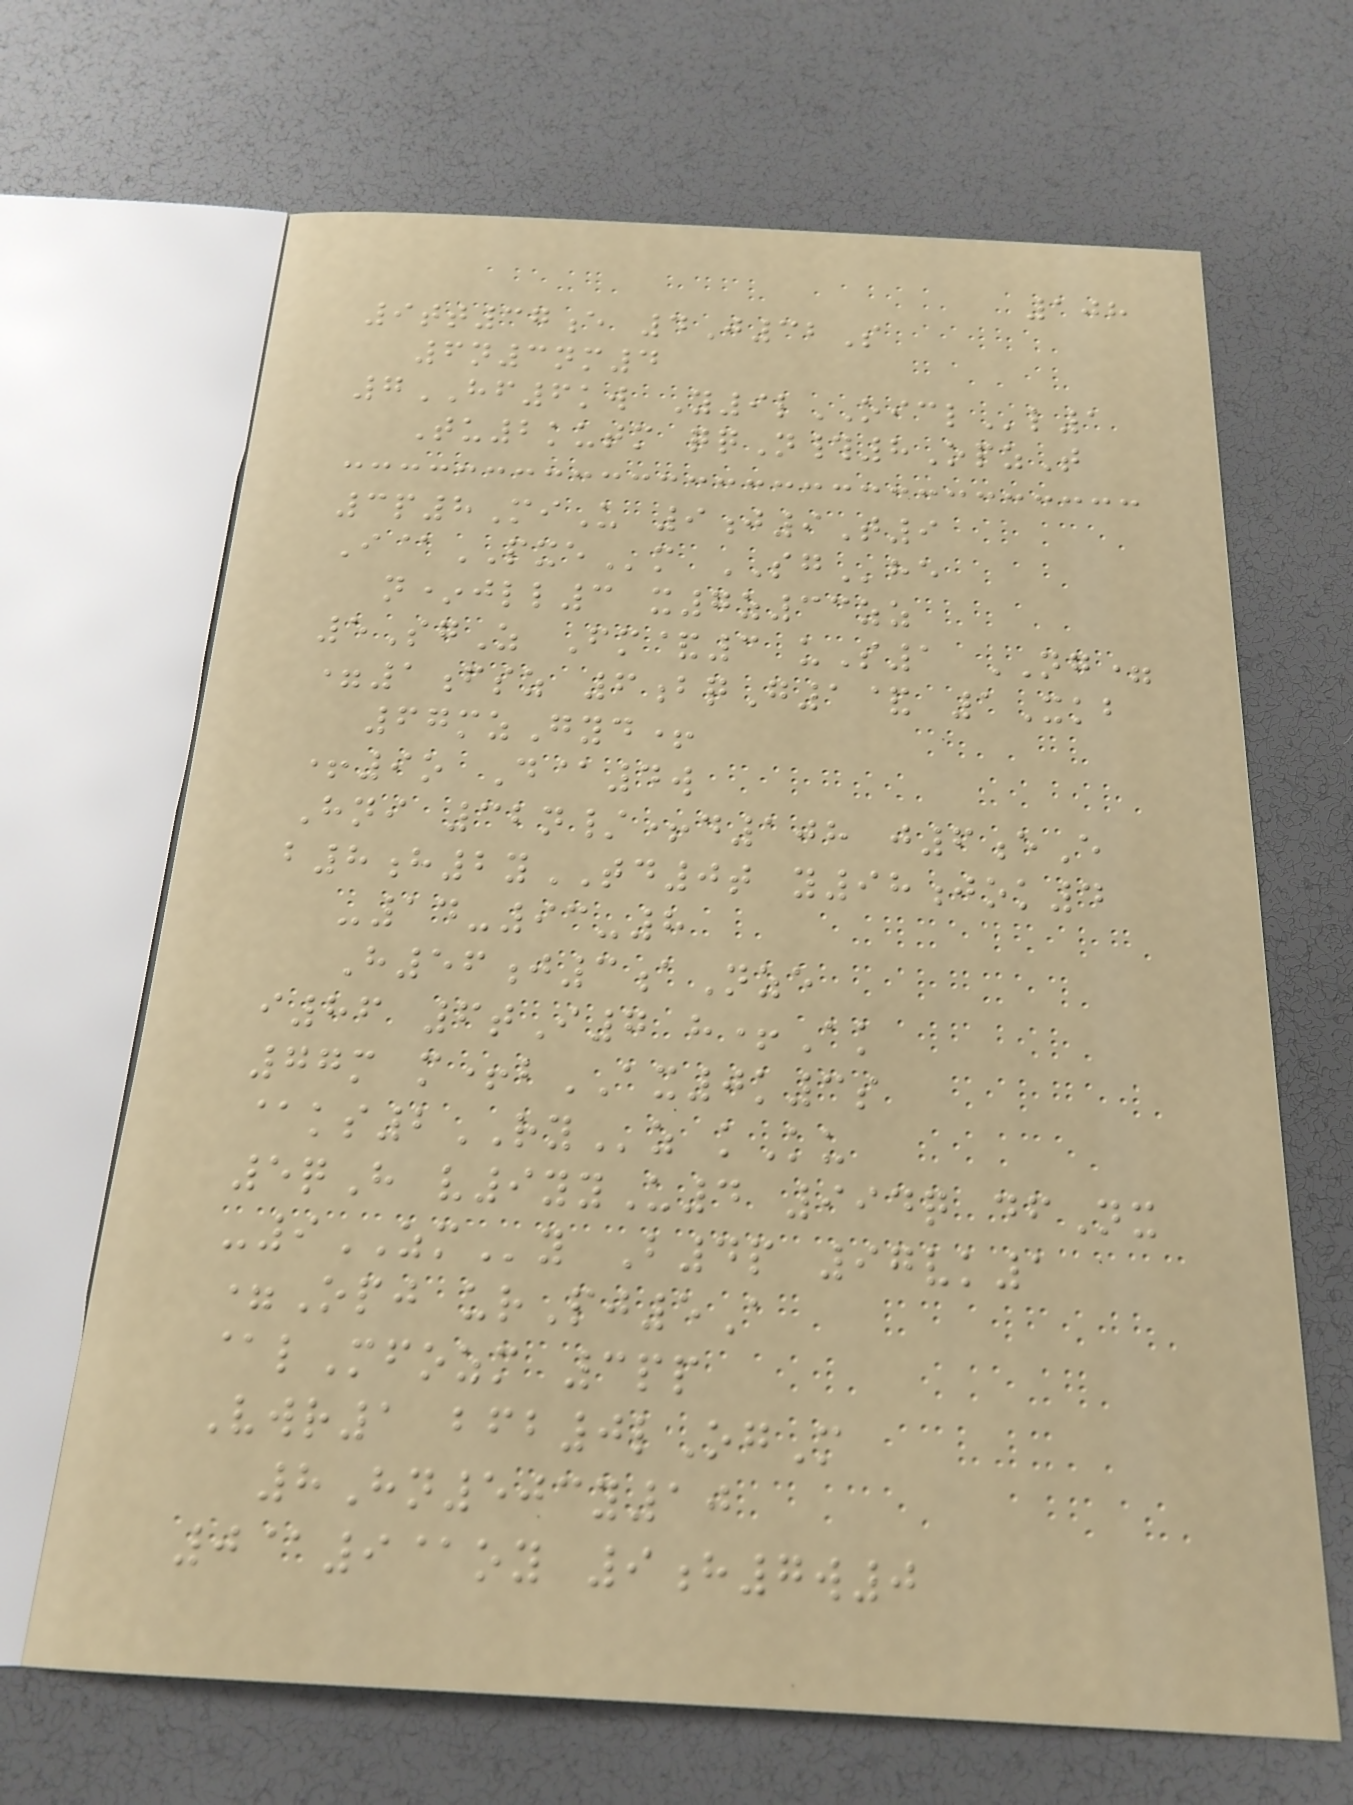108
9tt37e 4J32S
6n3nm4
7HF6kw Y9lOICLl1
Tu2kutm qqN#8OpzT
3p8MiU 9j9T9
I@PXEm SGhe
n*jll3 x7z33zz
5SgZ Fm&3 uS1 NG=
=1fsz 6bqG1& 1Xkb
67mzGyd+
+9o D@4w
Hni 32n/+d108 j6eE
b8h2yTD0t y98jok4
-14-93-8
H56j3aNze
i86 6tI7 h+Ak
77m m+bAX0k3s
@ks2RYz kKu
5qH v9yyU4 994q dfNx
-9ZMy B4p 97vk1
=Opj urPj5A
@lMfozm 3pp
Vwr1 bfb0lOgM
8Hn503y10
0@9@oy 9h7w0
